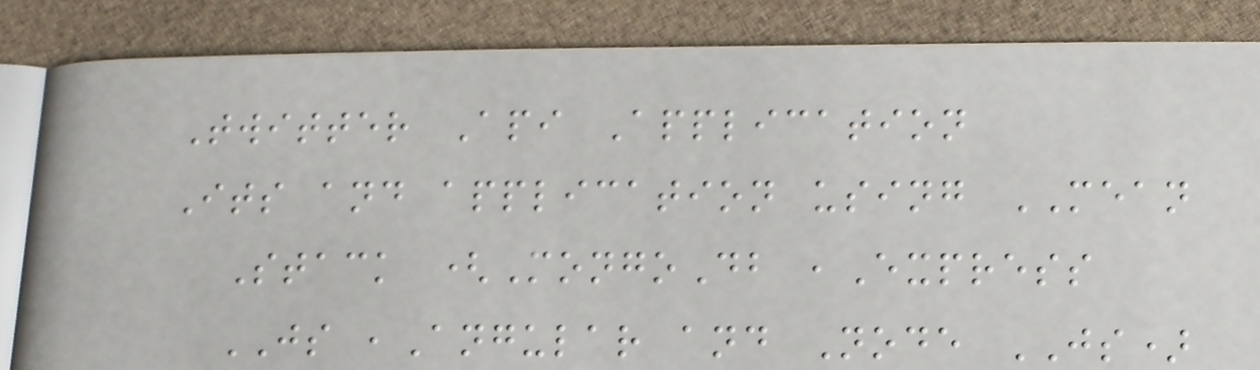Twitter Api Application
Its and application using MEAN
Stack (MongoDb ,Express
JS ,Angular and Node JS)
